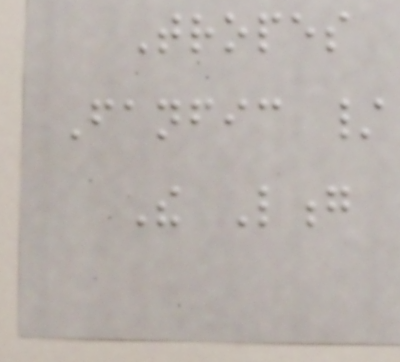Tropes
Fanfic /
The Long
